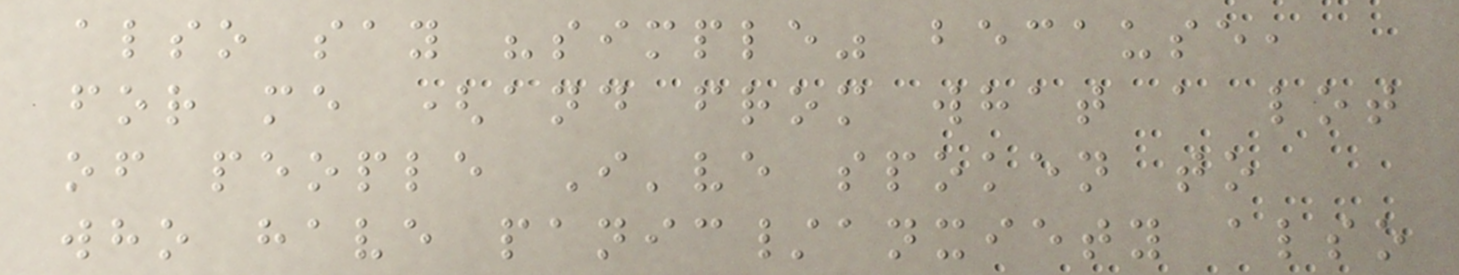also say "simple" because,
for me (and from what a lot
of people I've spoken to
who have panic/anxiety also
